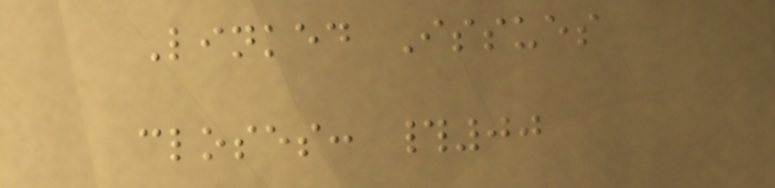Linked Issues
closes: #00
